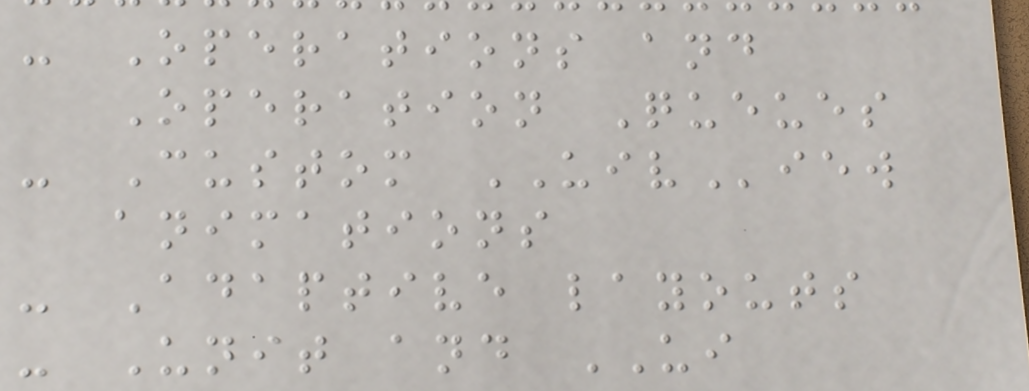- Operations and
Operation Queues
- Custom UIView
animations
- Adaptive layouts
- Unit and UI
